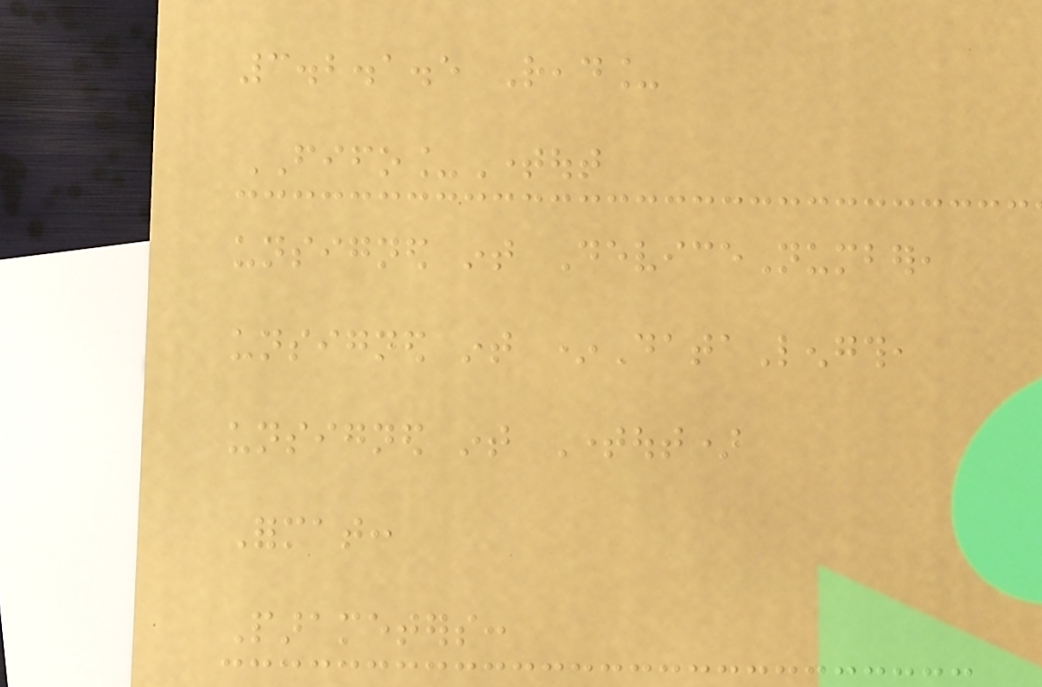3.2.1.5 Read_
FIFO_Timeout
unsigned int DeviceNumber,
unsigned int *DataLength,
unsigned int Timeout)
Format:
Parameters:
